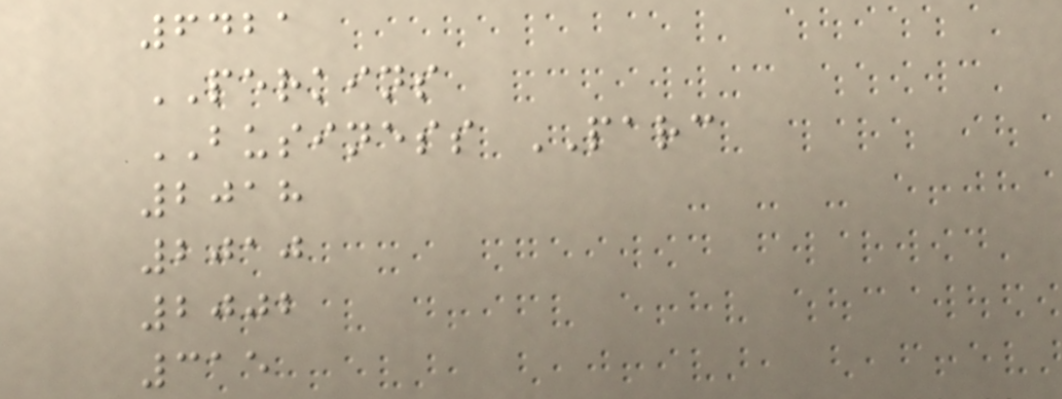6421
PERKINS
BUSINESS PARC
2018
2010
2002
315
